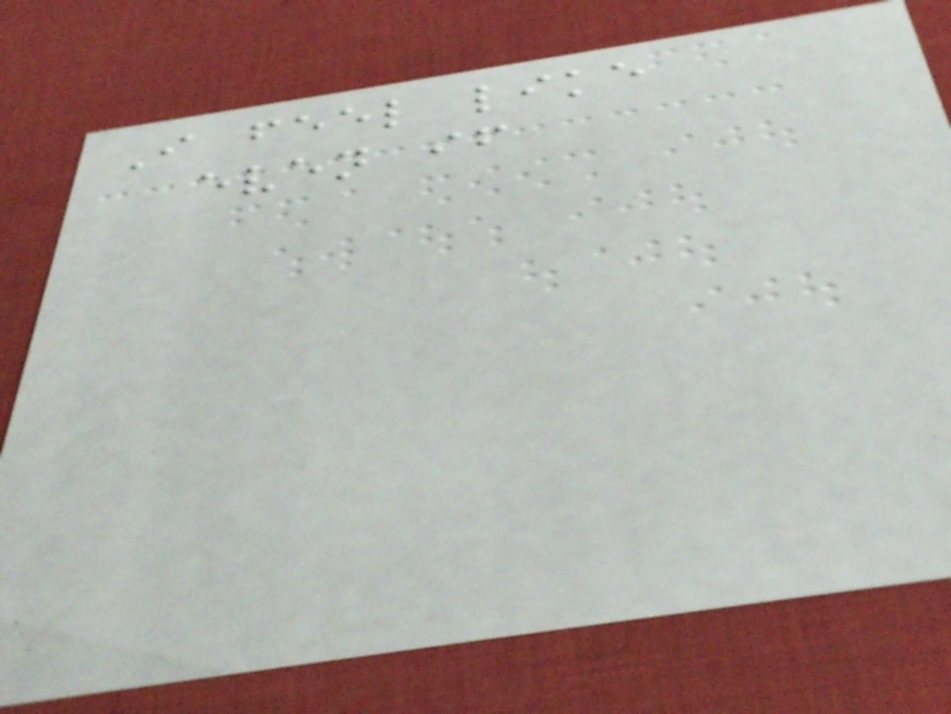I feel like
even if
